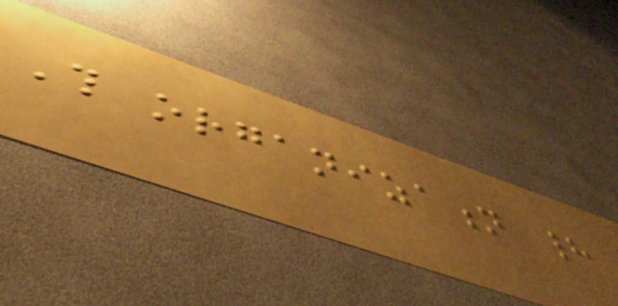This organization had
